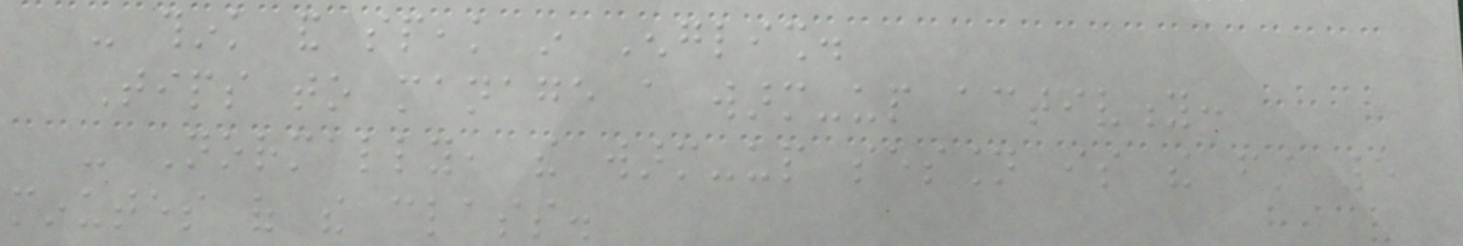- think and speak in English.
Tips to manage a warm-up activity:
- Normally, the warm-up session is the first 5
minutes of the class.
